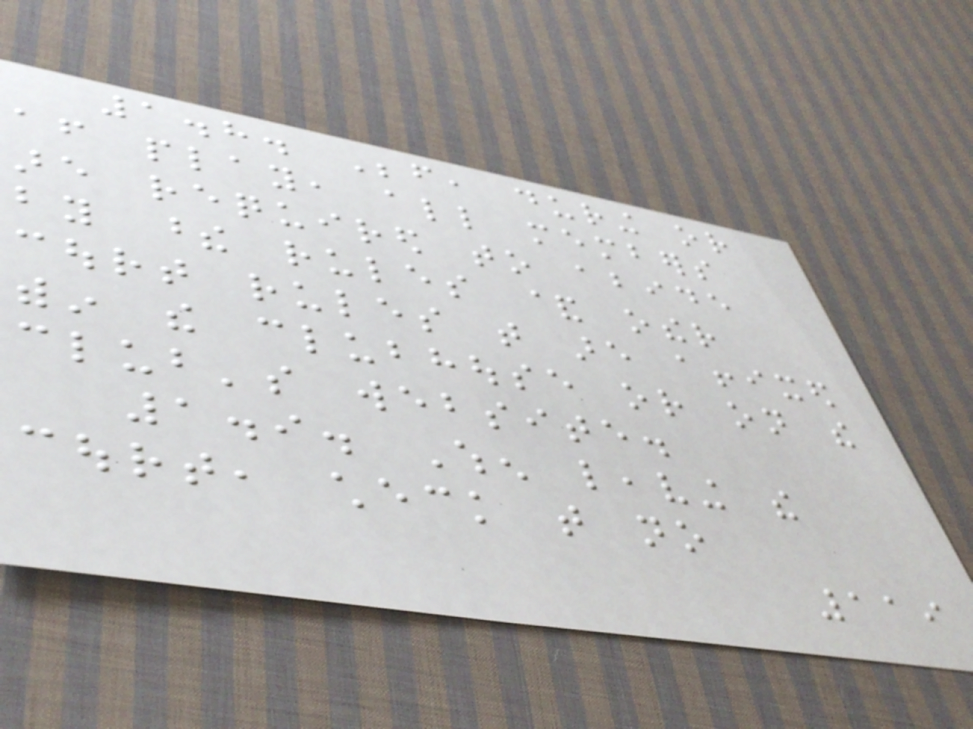1.8. Before, during or
after play, all members
are required to abide
by these rules & other
court rules that are affixed
within the clubhouse or on the
club's website.
1.9. When leaving the
court, check that no
119
